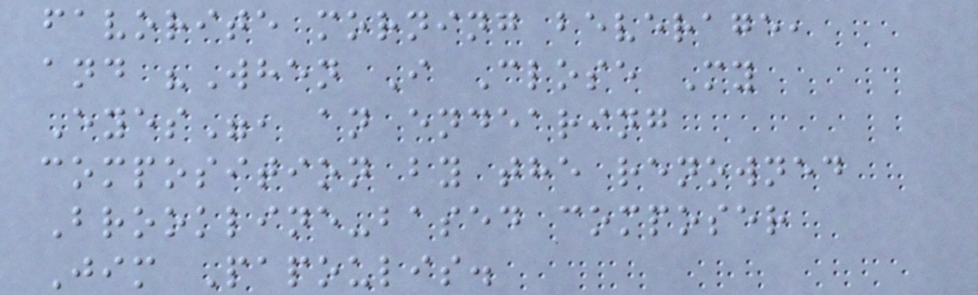favorite morning beverage,
and "When I Close My
Eyes", an endearing
composition by the renowned
Brookline-based composer
Jim Papoulis.
